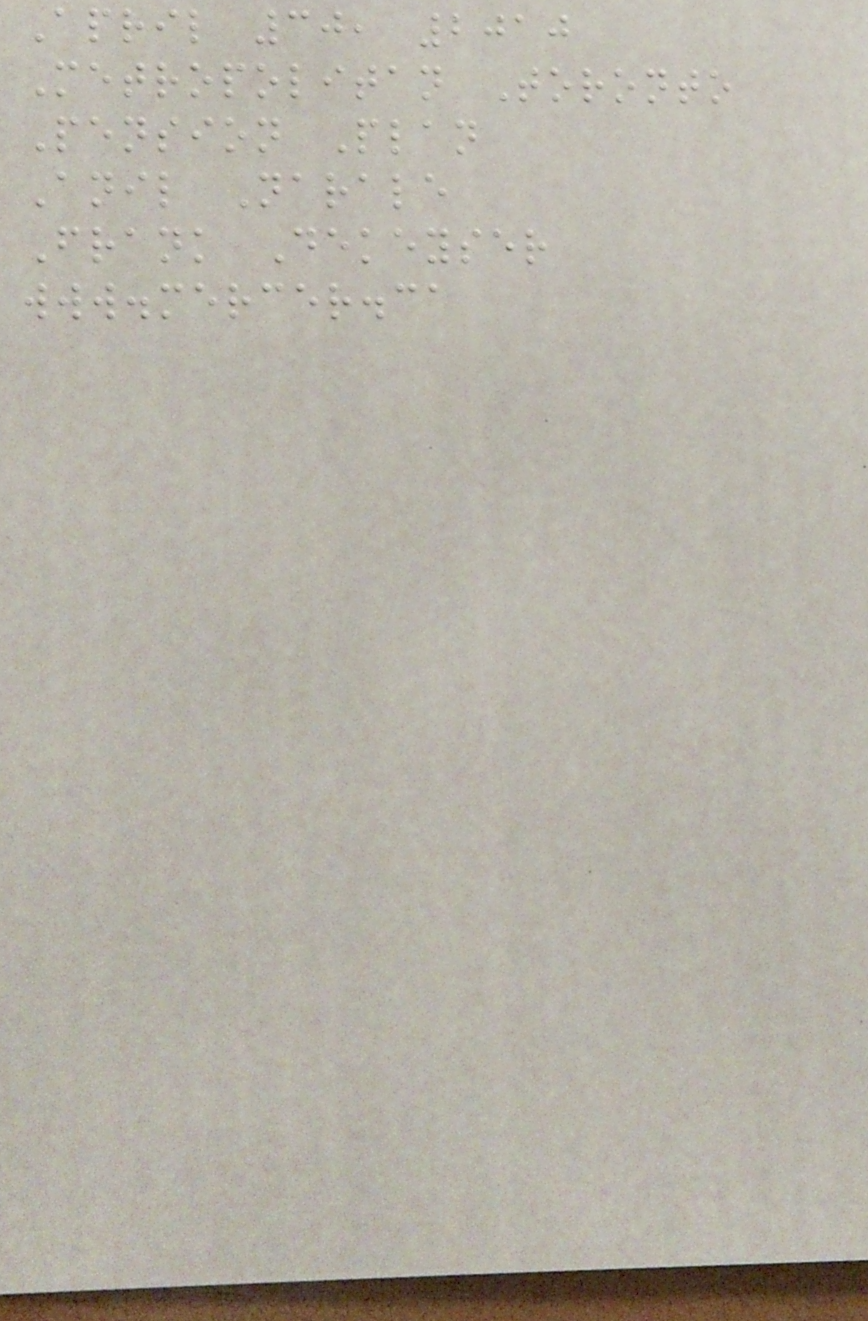April 30, 2010
Metropolitan Toronto
Pension Plan
Anil Narale
Frank Dekeyser
www.mercer.ca
